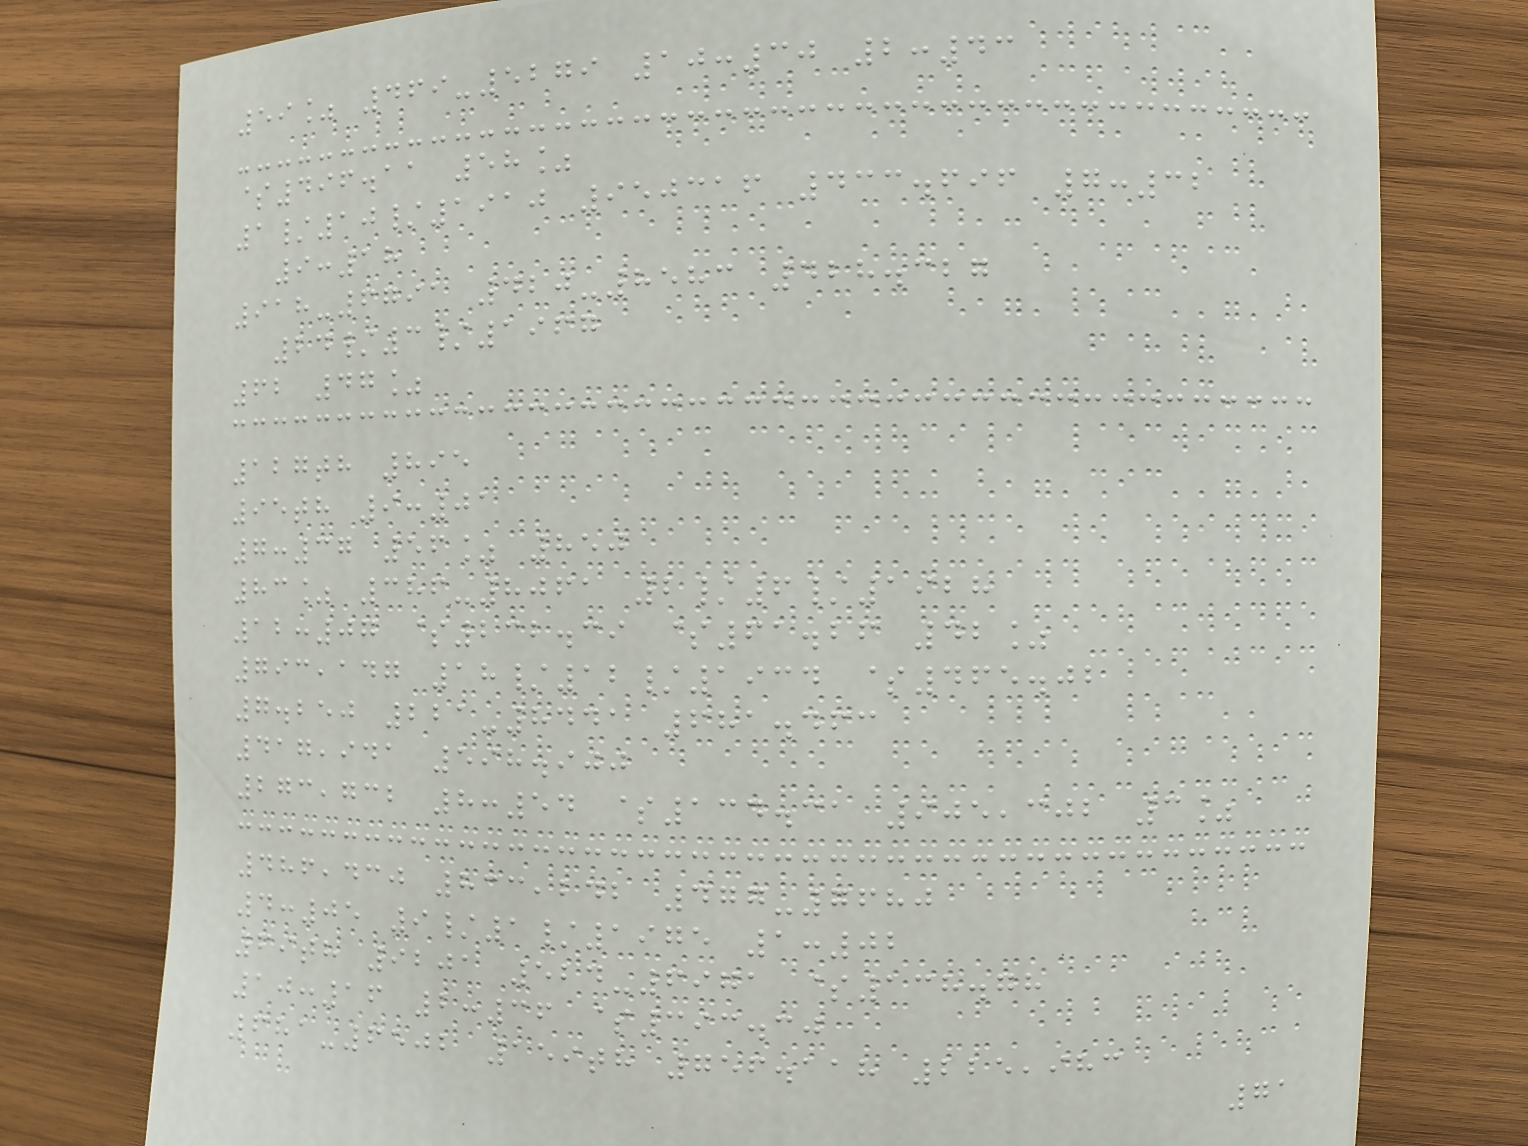59% 469-5279 10:30 2:43
$496.11 58%
1/10/1910 950316 433.696 7:32
9:18
918-6791 420-8583 428.327
24/3/1967
62 47%
127th 895
95th 9:01
7:37 56% 850
83% 386-8061 2/6/1928
12:07 $232.39 $61.26 42%
793,147 18/12/1934 $465.02
7.250 221-8441 681.463
417,941 598.900
273,732 8:54 $134.31 905,302 3%
486,430 833,242 477-7680
4:05 9/1/1975 1:02
69th 9201 524-6971 $138.78
10:16 2:36 $393.30
681-6502 159th 756.118 225,983
71
